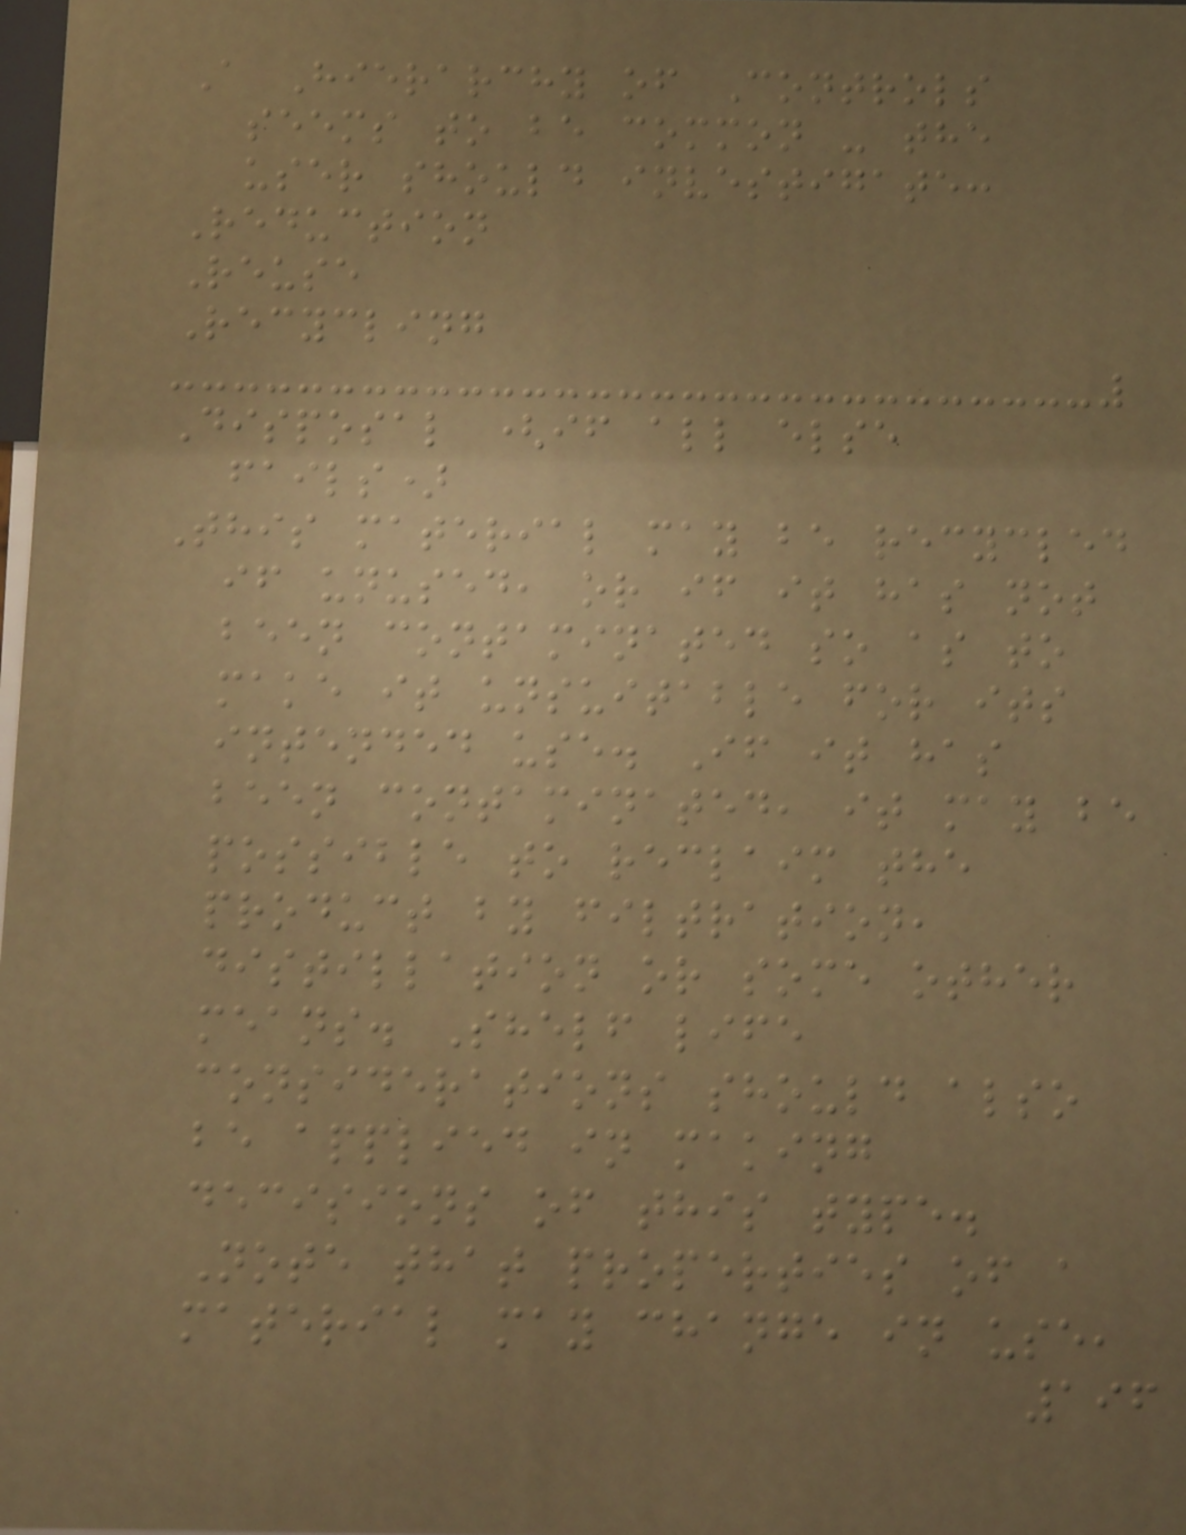A Hierarchy of Controls
seems to be common - the
user should investigate:
Reduction
Reuse
Recycling
Disposal (if all else
fails)
This material may be recycled
if unused, or if it has not
been contaminated so as to
make it unsuitable for its
intended use. If it has
been contaminated, it may be
possible to reclaim the
product by filtration,
distillation or some other
means. Shelf life
considerations should also
be applied in making
decisions of this type.
Note that properties of a
material may change in use,
196
